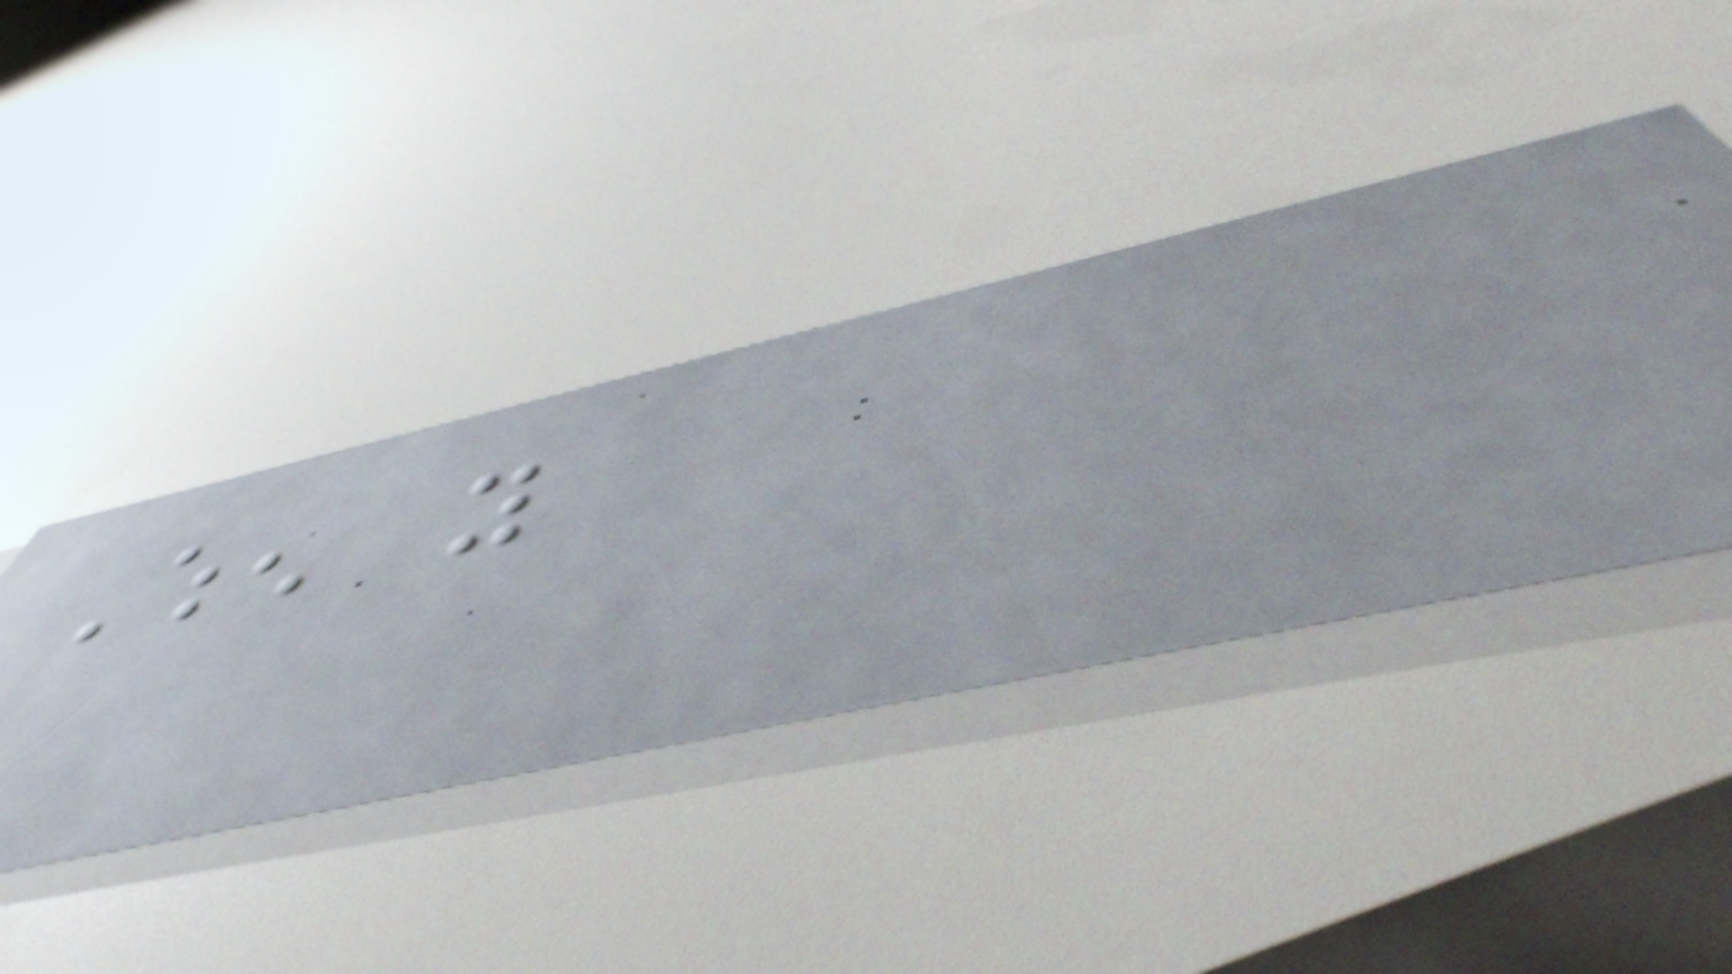When you
